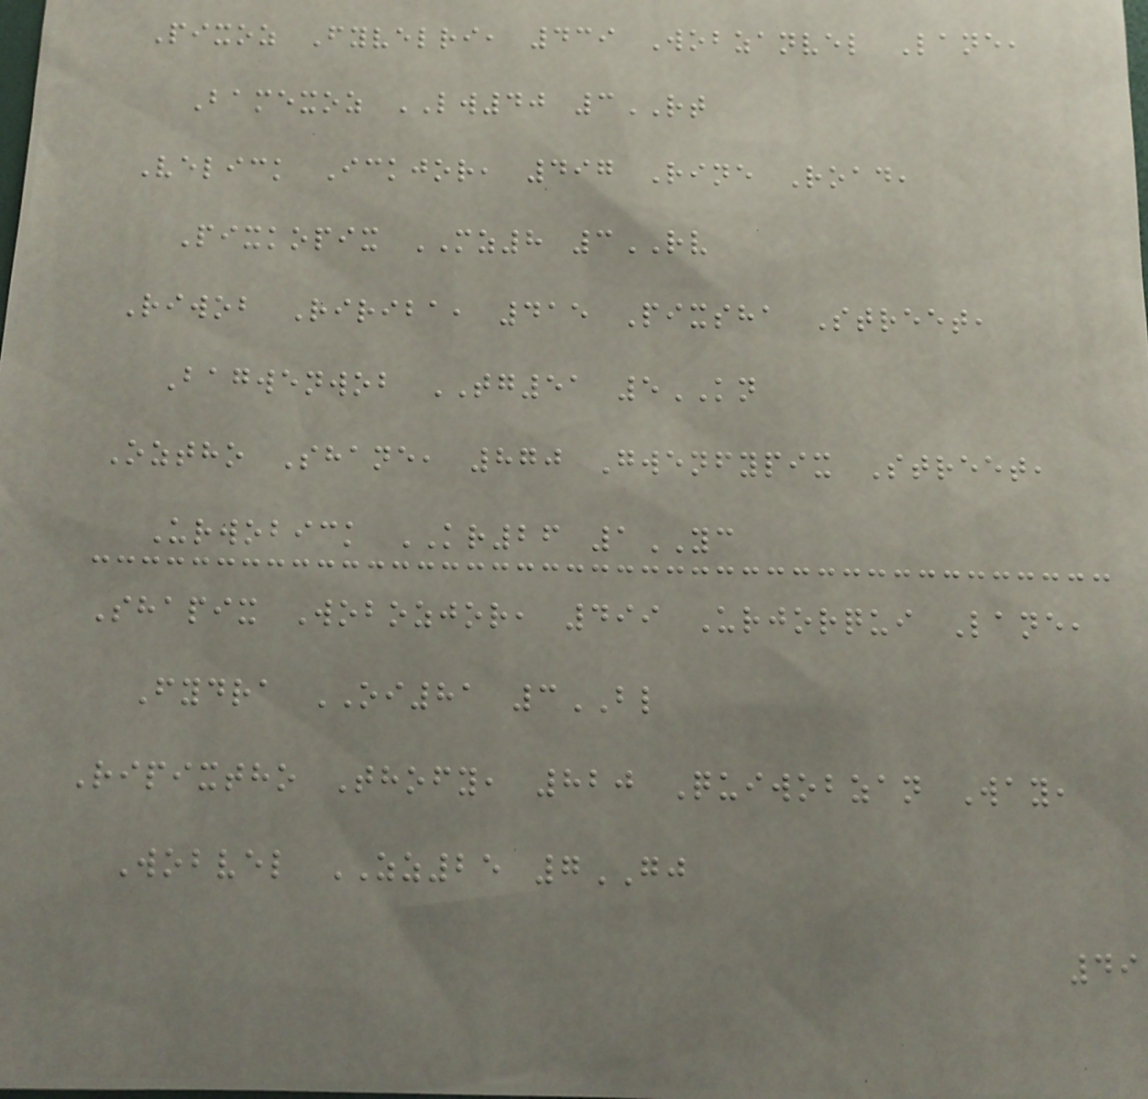Pixoz Fyvelri, 439 Wobzanvel Lane,
Bamexoz LW40 3RT
Velick Ickjor, 497 Rine Road,
Pixkopix MZ8 3RV
Riwob Ririba, 415 Pixsha Street,
Bagwenwob TG51 5KN
Oztho Shane, 870 Gwenfypix Street,
Urwobick KR26 1YC
Shapix Wobozjor, 499 Urjorqui Lane,
Fydra OI81 3BL
Ripixtho Thofy, 820 Quiwobzan Way,
Wobvel ZZ25 7GJ
49
